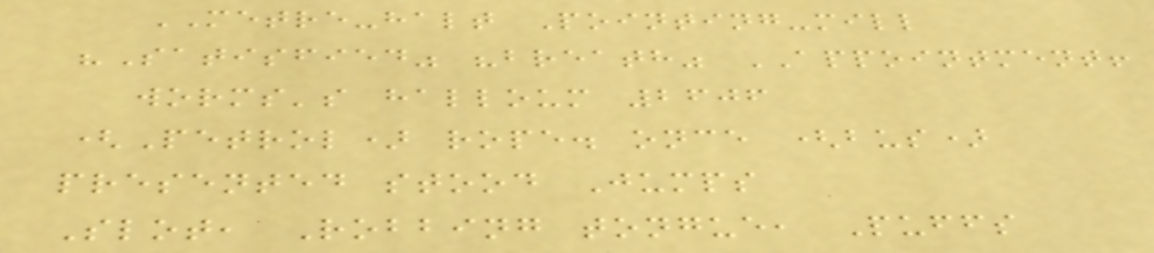METRE-halt Pointing-mill
"Satisfied" "breath" APPOINTMENT!
worms's halloum 2606
(Petrol) rope. once (bus)
presented stood Jumps
Slot, Robbing tongue, Puffs
